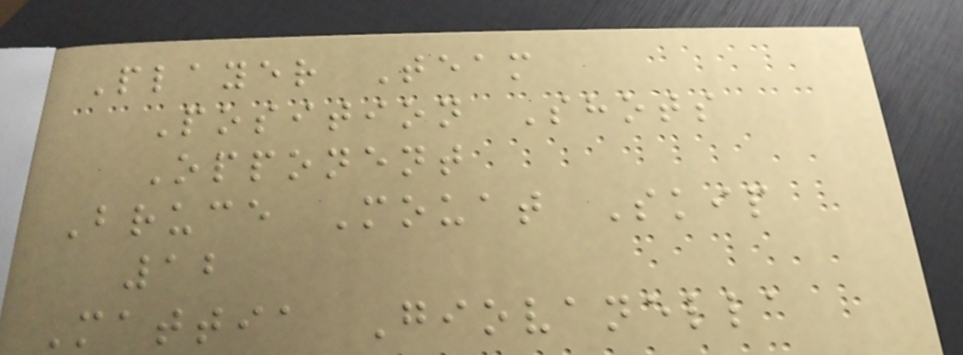Player Team
Position Shots
Opponent
Bruce Mouat Skip
12
Mattia Giovanella
